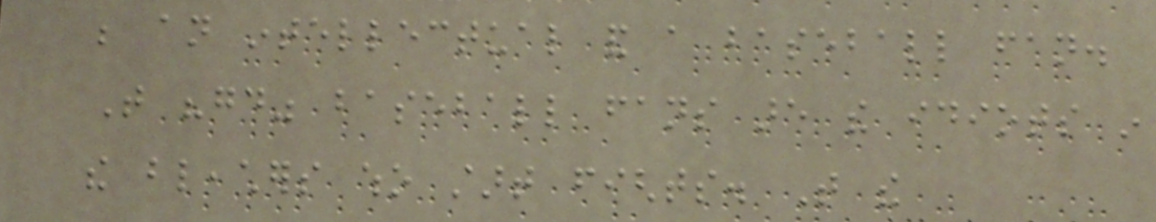be an intellectual and a baseball fan.
That "good" baseball fans are the idiots in
the bleachers who start fights. That the
